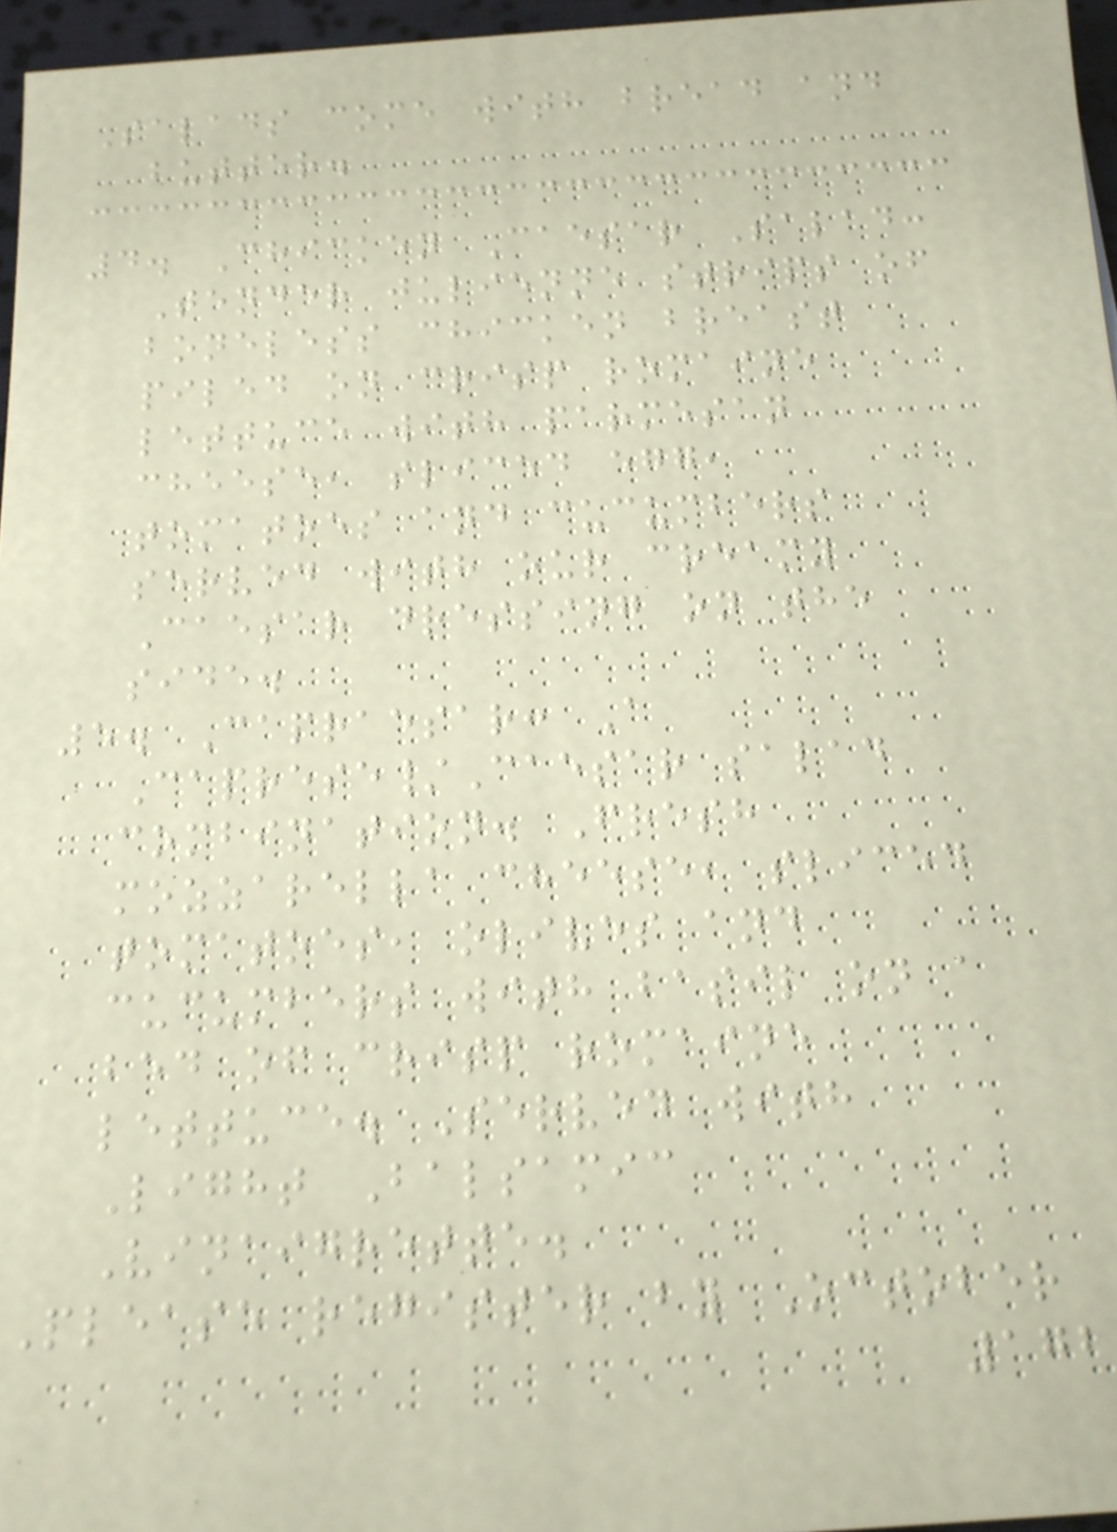Salads come with bread and
butter.
4. Chicken Caesar Salad:
Tender julienne strips of
boneless chicken breast
piled on crisp romaine
lettuce with parmesan
cheese, sliced egg,
tomatoes and cucumbers
served with our creamy
Caesar dressing on the
side.
5. Capraesar: A
Caprese/Caesar salad
combination. Fresh
mozzarella cheese, sliced
tomatoes, olives and
cucumbers with basil on a
bed of crisp romaine
lettuce. Served with
Light Balsamic
Vinaigrette.
Please register by October
172
